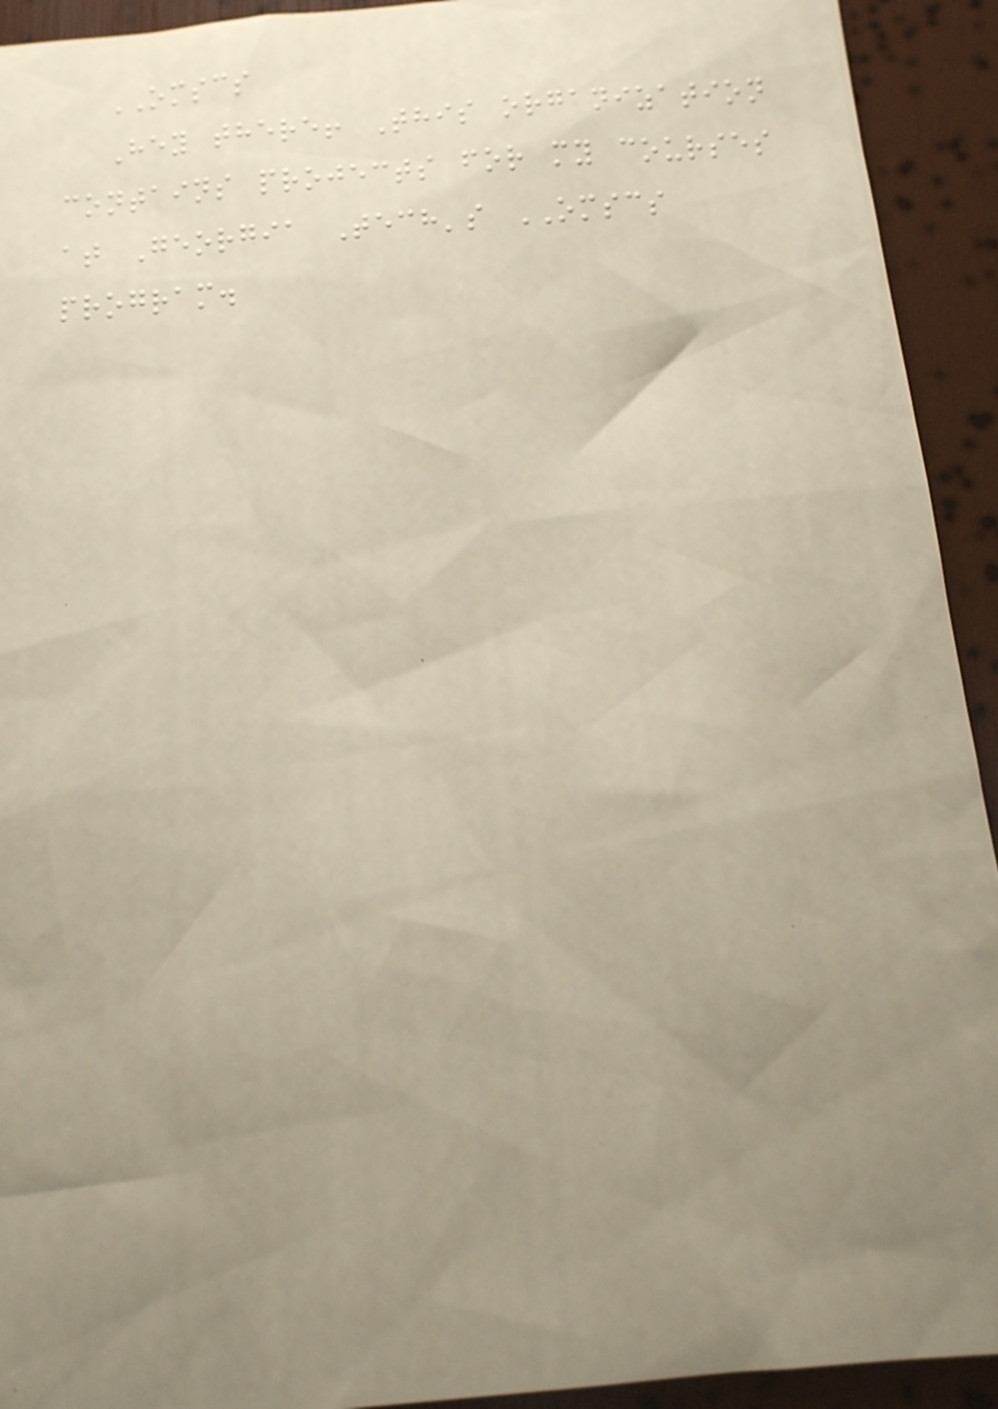OMSCS
Hey there! This organization
contains projects for my courses
at Georgia Tech's OMSCS
program.
